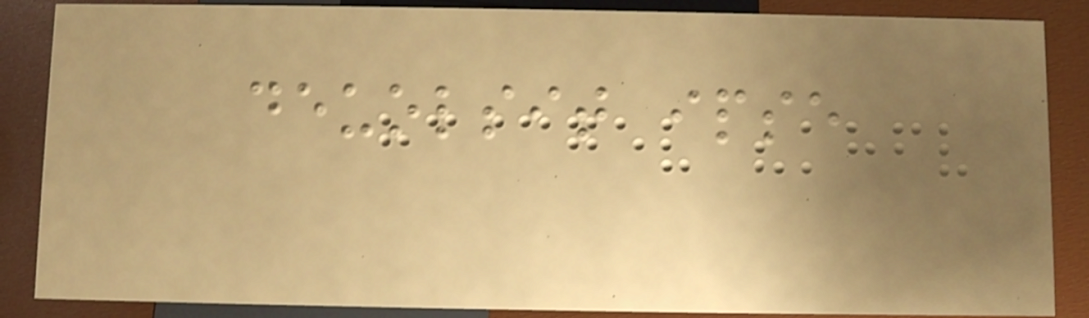deuolsit ipse
